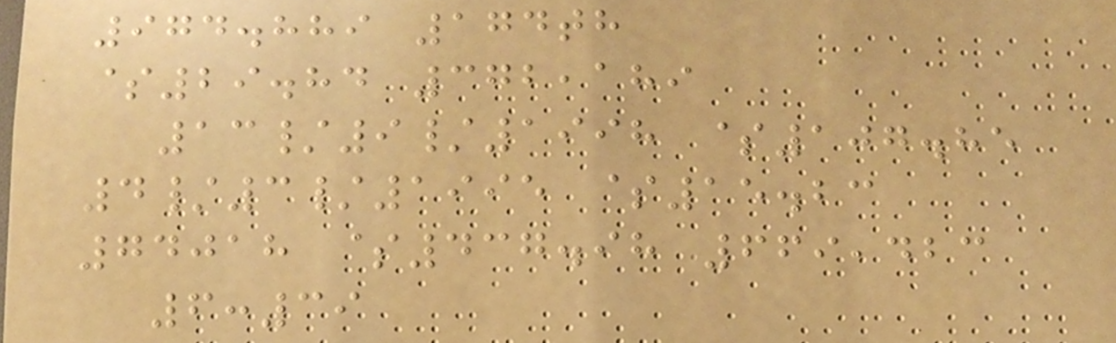974.889 174th
$29.84 372,189
13/9/1998 $107.85
4/3/1995 $15.23
74018 $437.98 669,423
6:39
